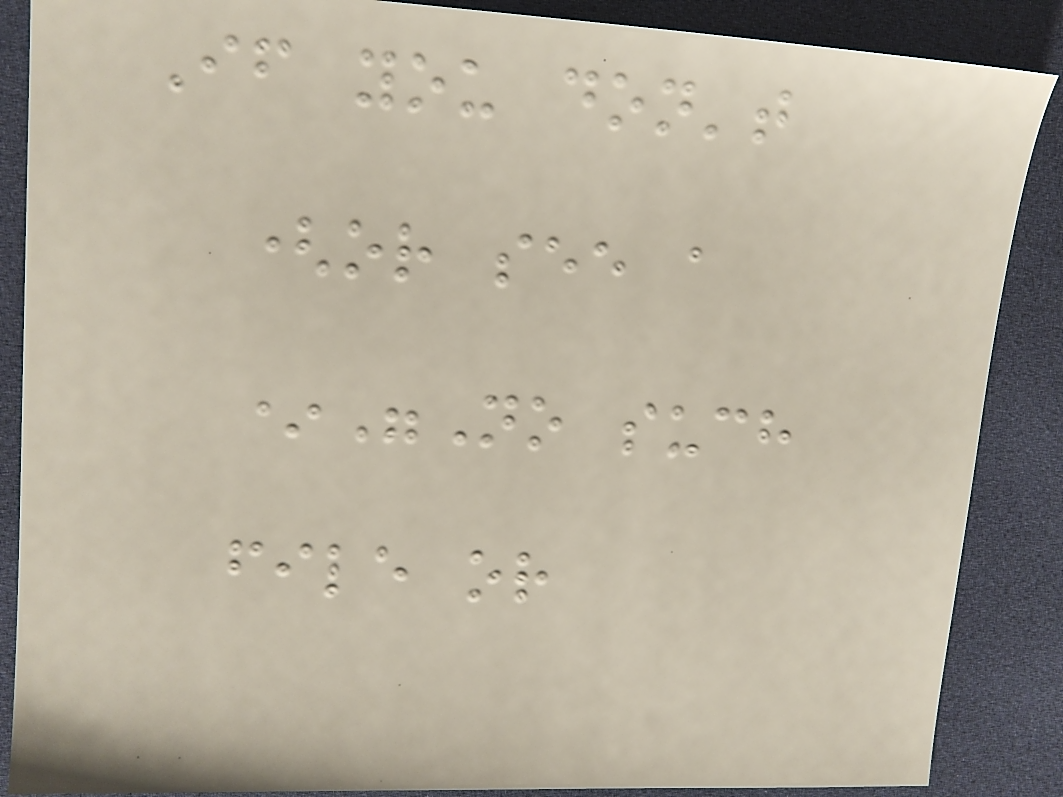If you don't
(or see a
*"No such
file or
